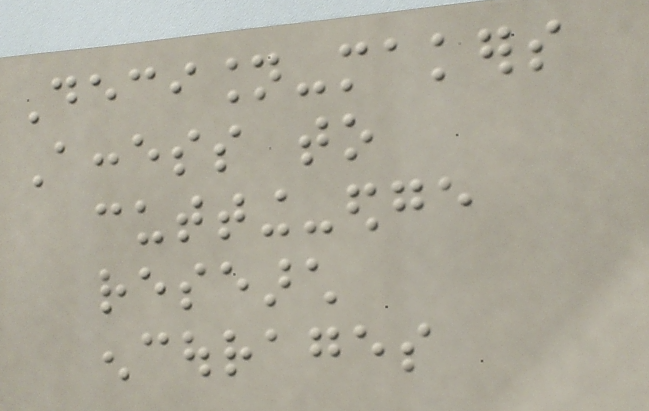Decision-makers
Access to
cutting-edge
research
encourages
